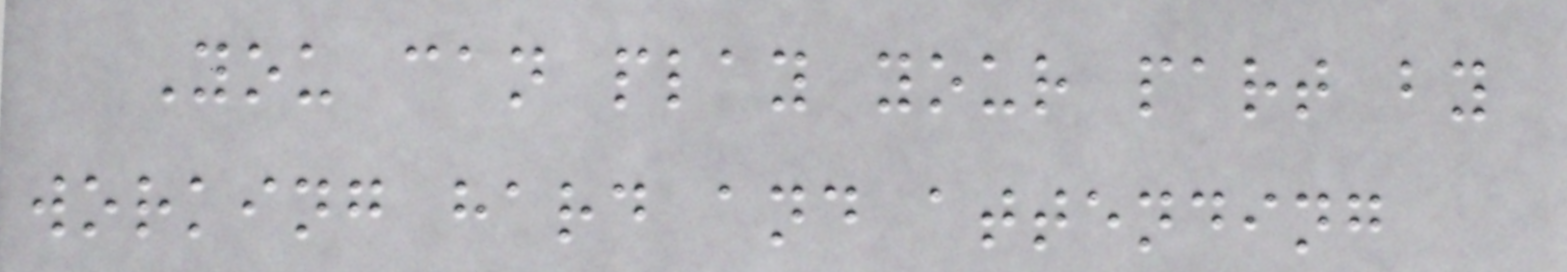You can play your part by
working hard and attending
